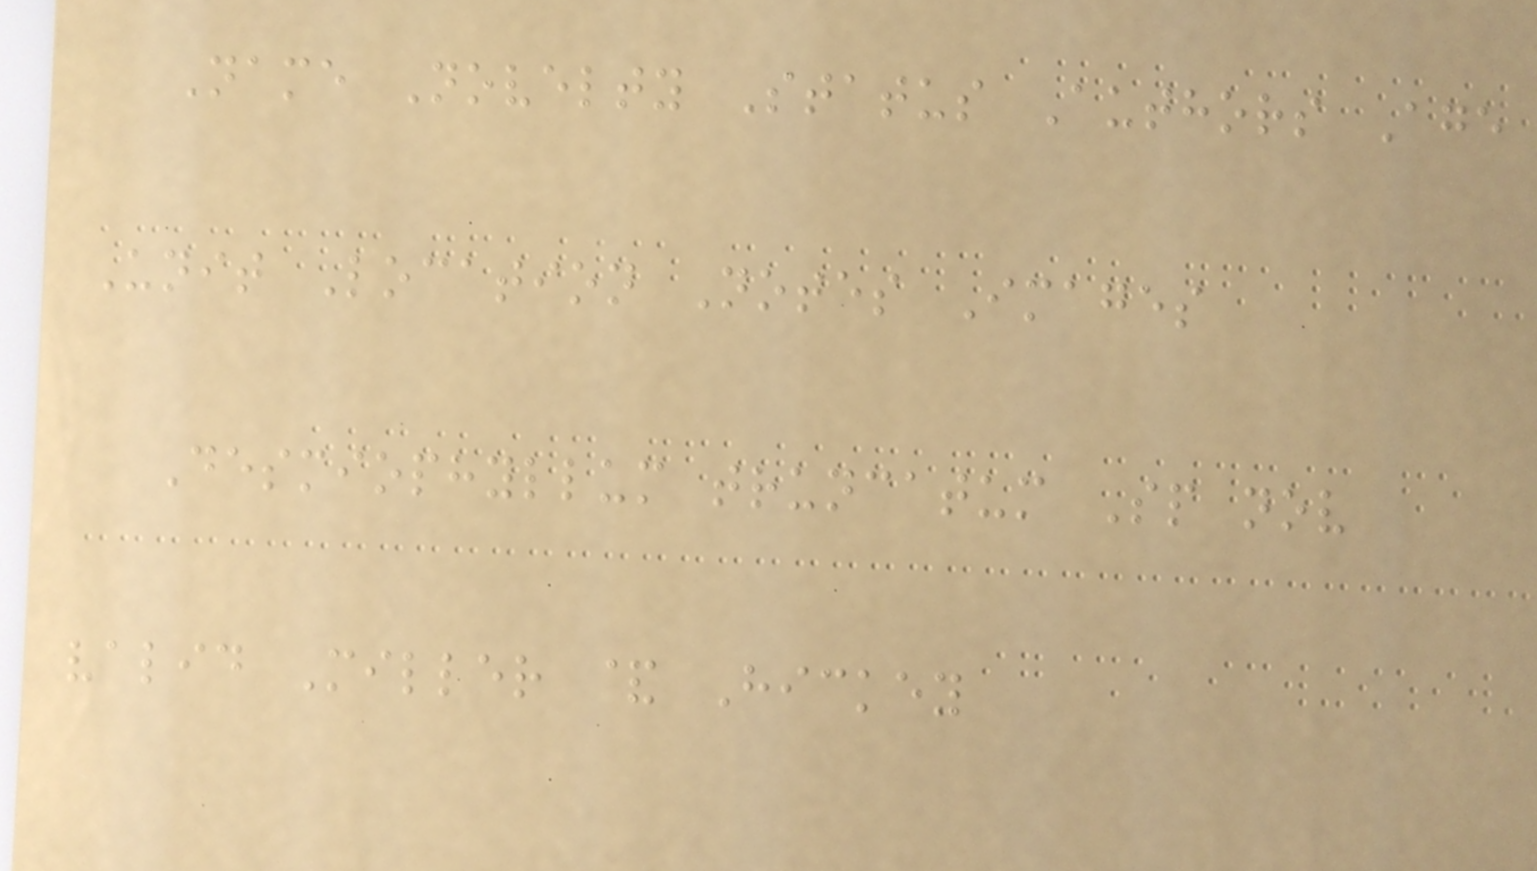Name Novelty Status Authors Age
Unit Location Notes Images
Desmiophyllum truncatum Sp nov
valid Miller & Hickey
